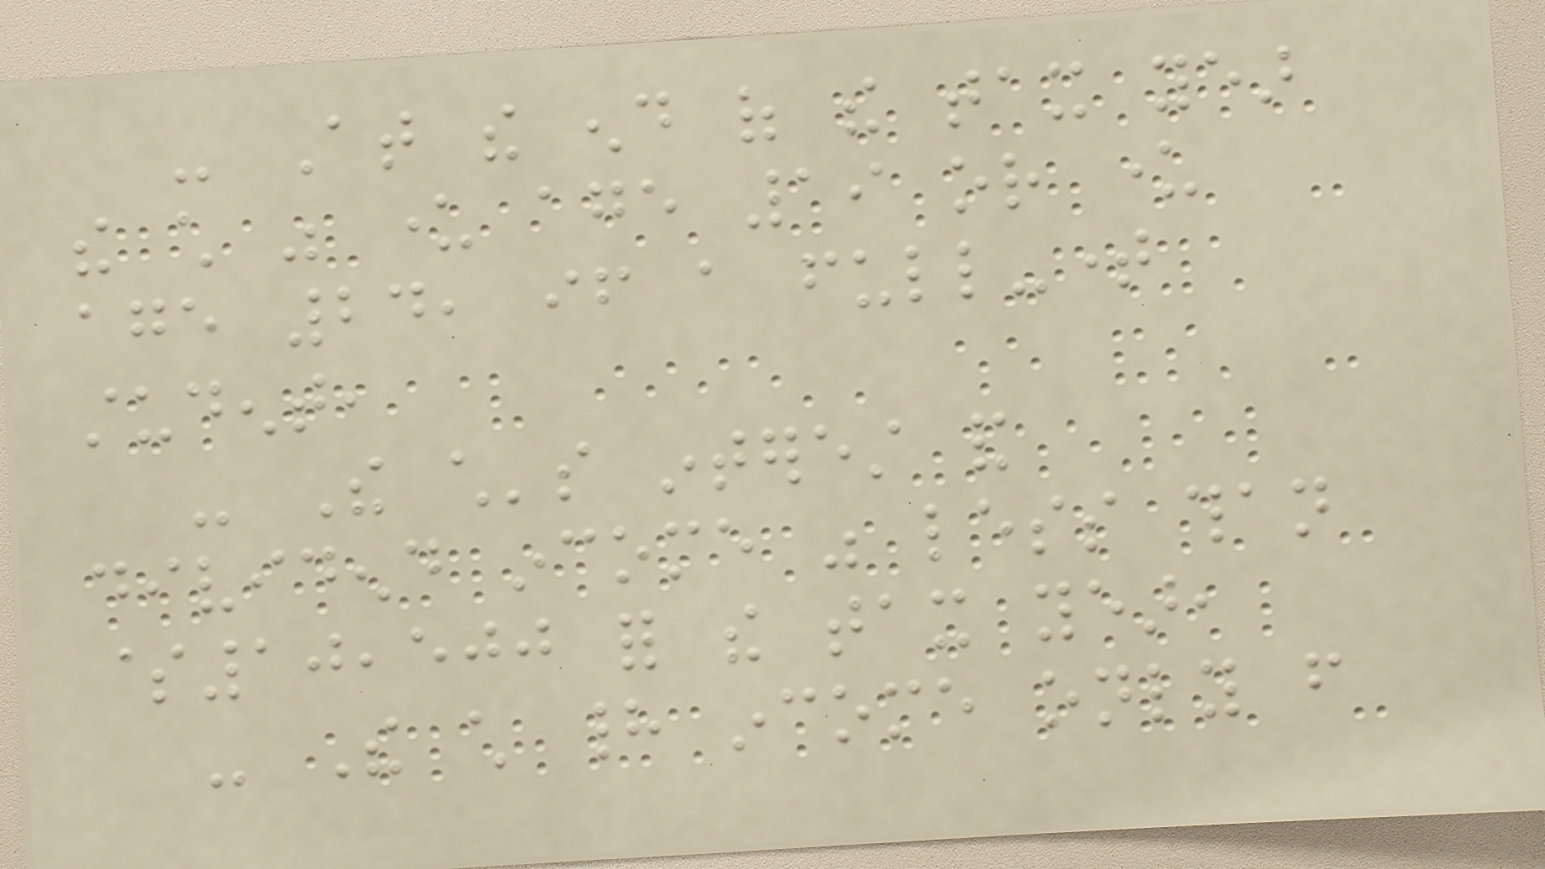- At the end of the tax year
the child was under age 19 or under
age 24, if a full-time
student,
- The child's interest and
dividend income was less than
$10,500 for the tax year,
- The child had income only from
